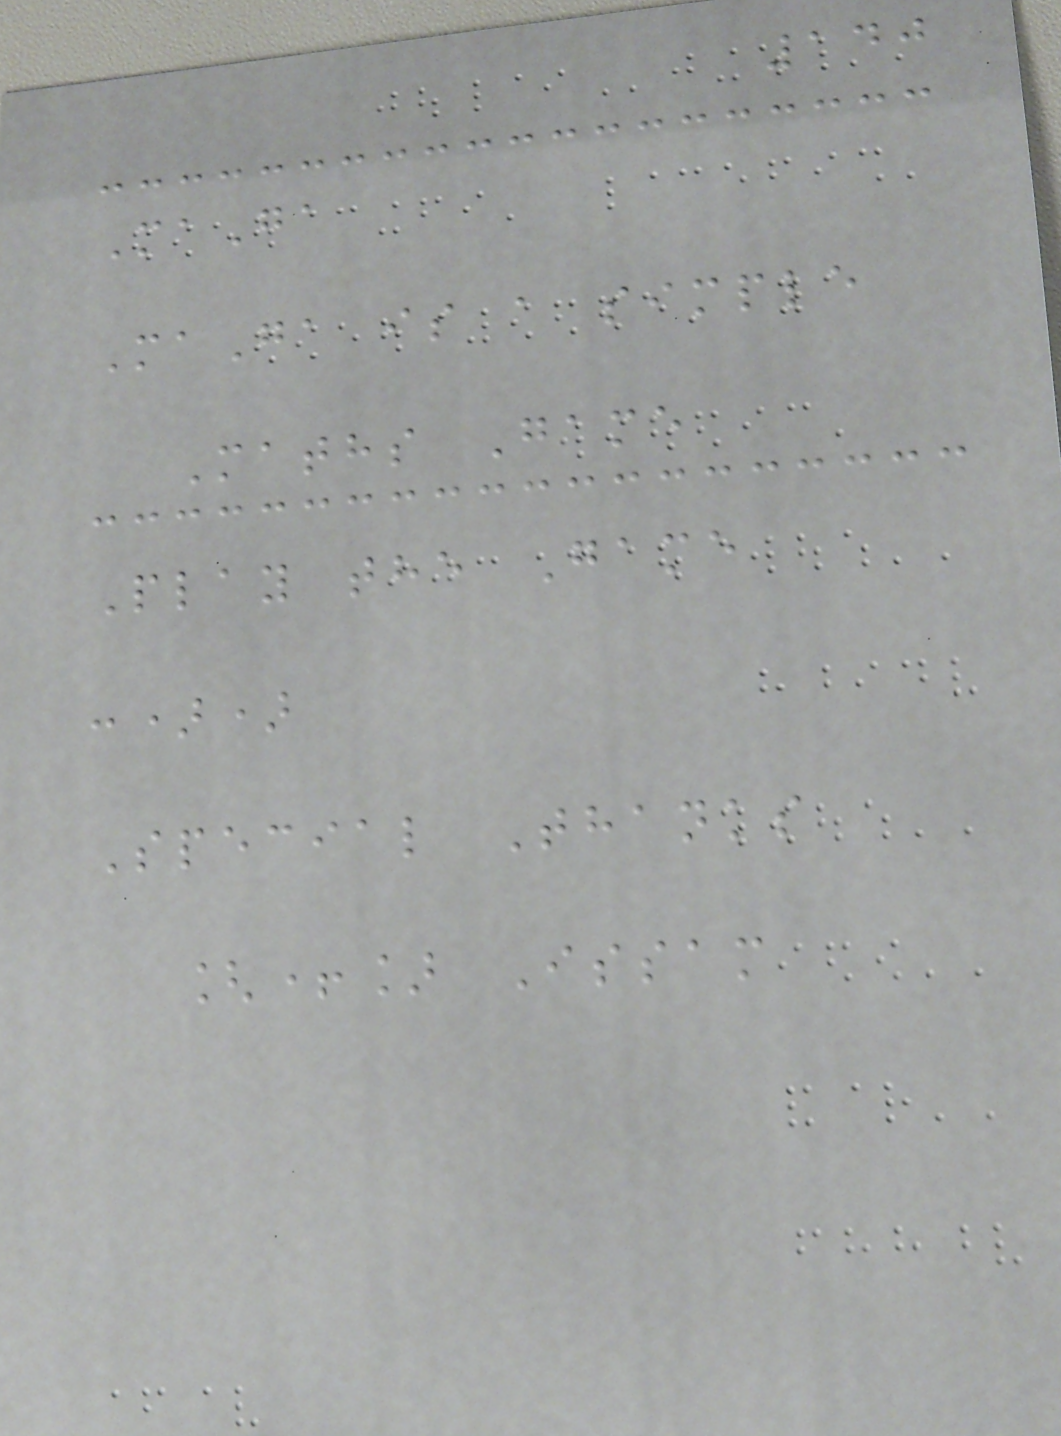140
MaGa
MaGa is a simple
Maths Game
Play the Game
:))
Special Thanks
[+] Issam
